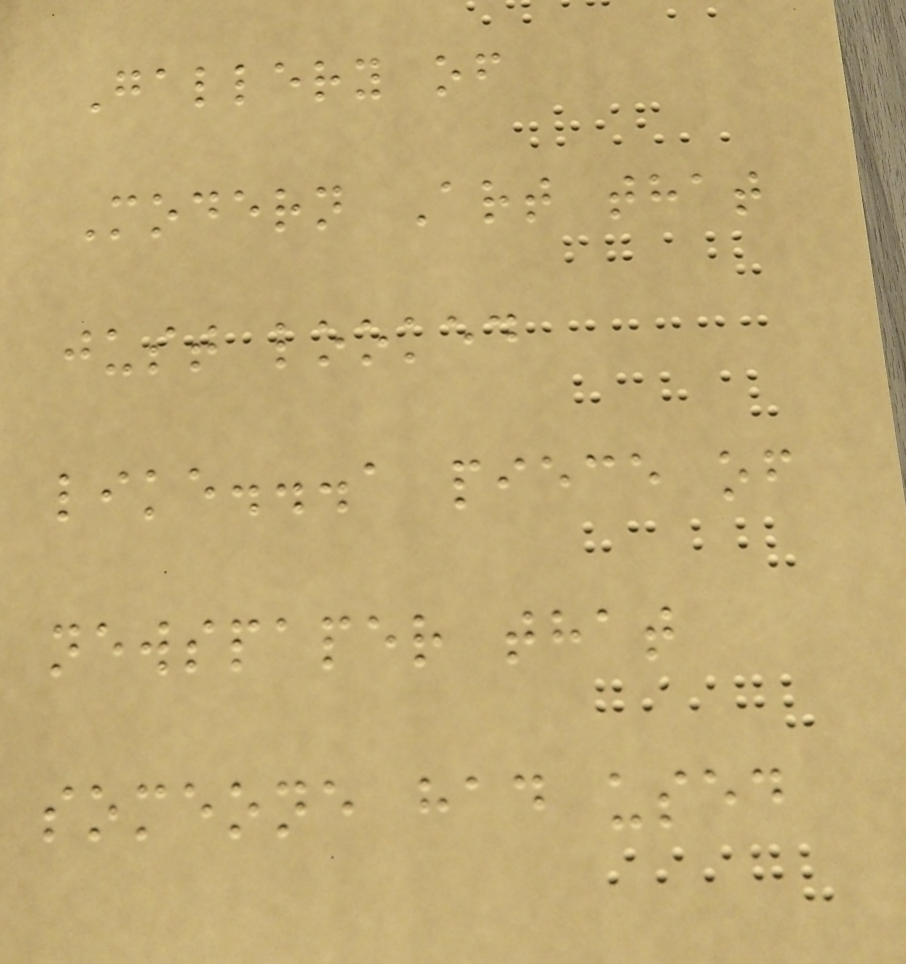Gallery of
Modern Art that
just looked
like...a piece of
newspaper that
someone had used
